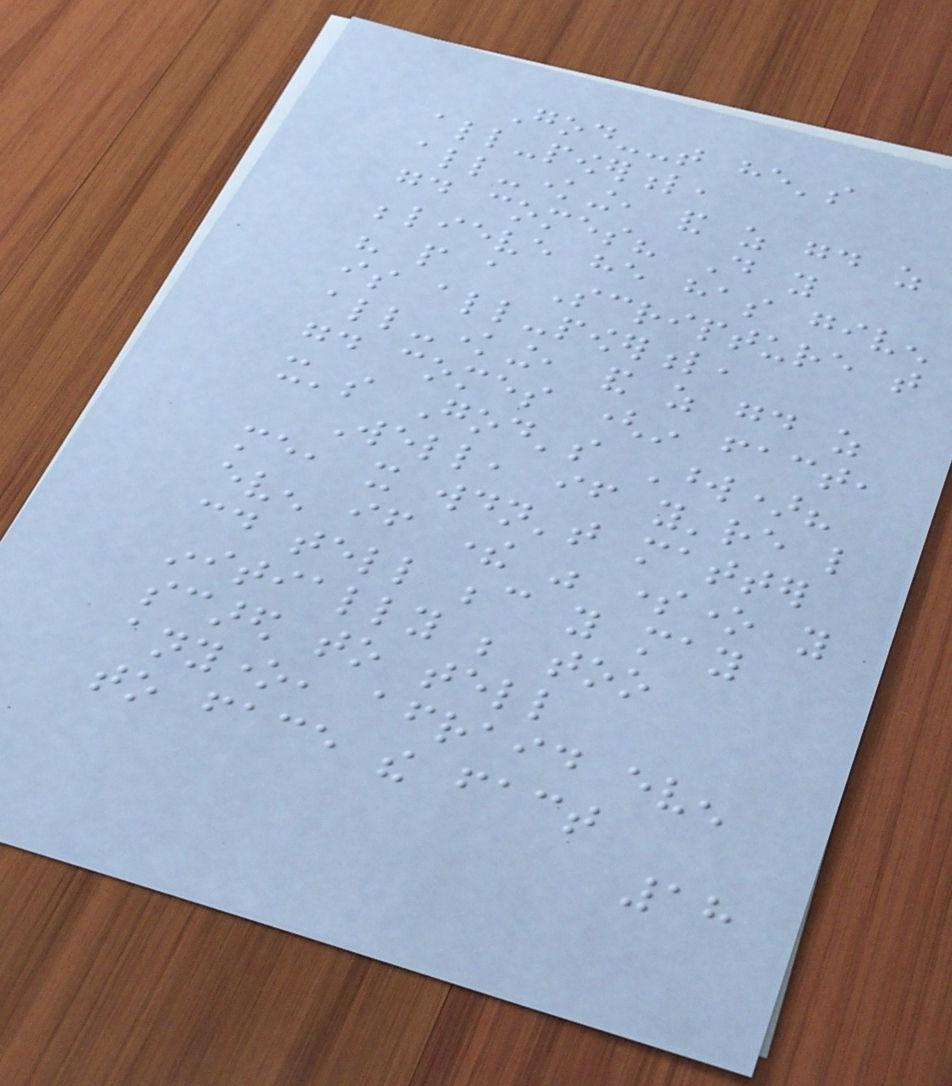God--that he's
all-powerful,
all-knowing, and as good as
good comes? Do you
believe he has given
his people a Scripture that
is all-powerful,
all-knowing, and as good as
good comes (in fact,
it's God's Word)?
Well, if you're like
me, it wouldn't matter
even if there was someone you
could tell because you may
initially be too
scared to tell
anyone, afraid even
to face the fact
18
